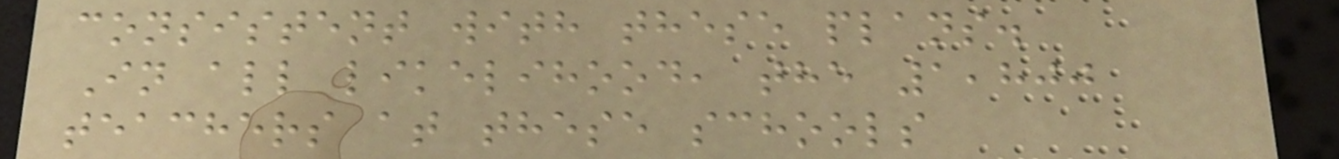consistent with these plans.
In all likelihood, the 1,800
teachers at these schools
